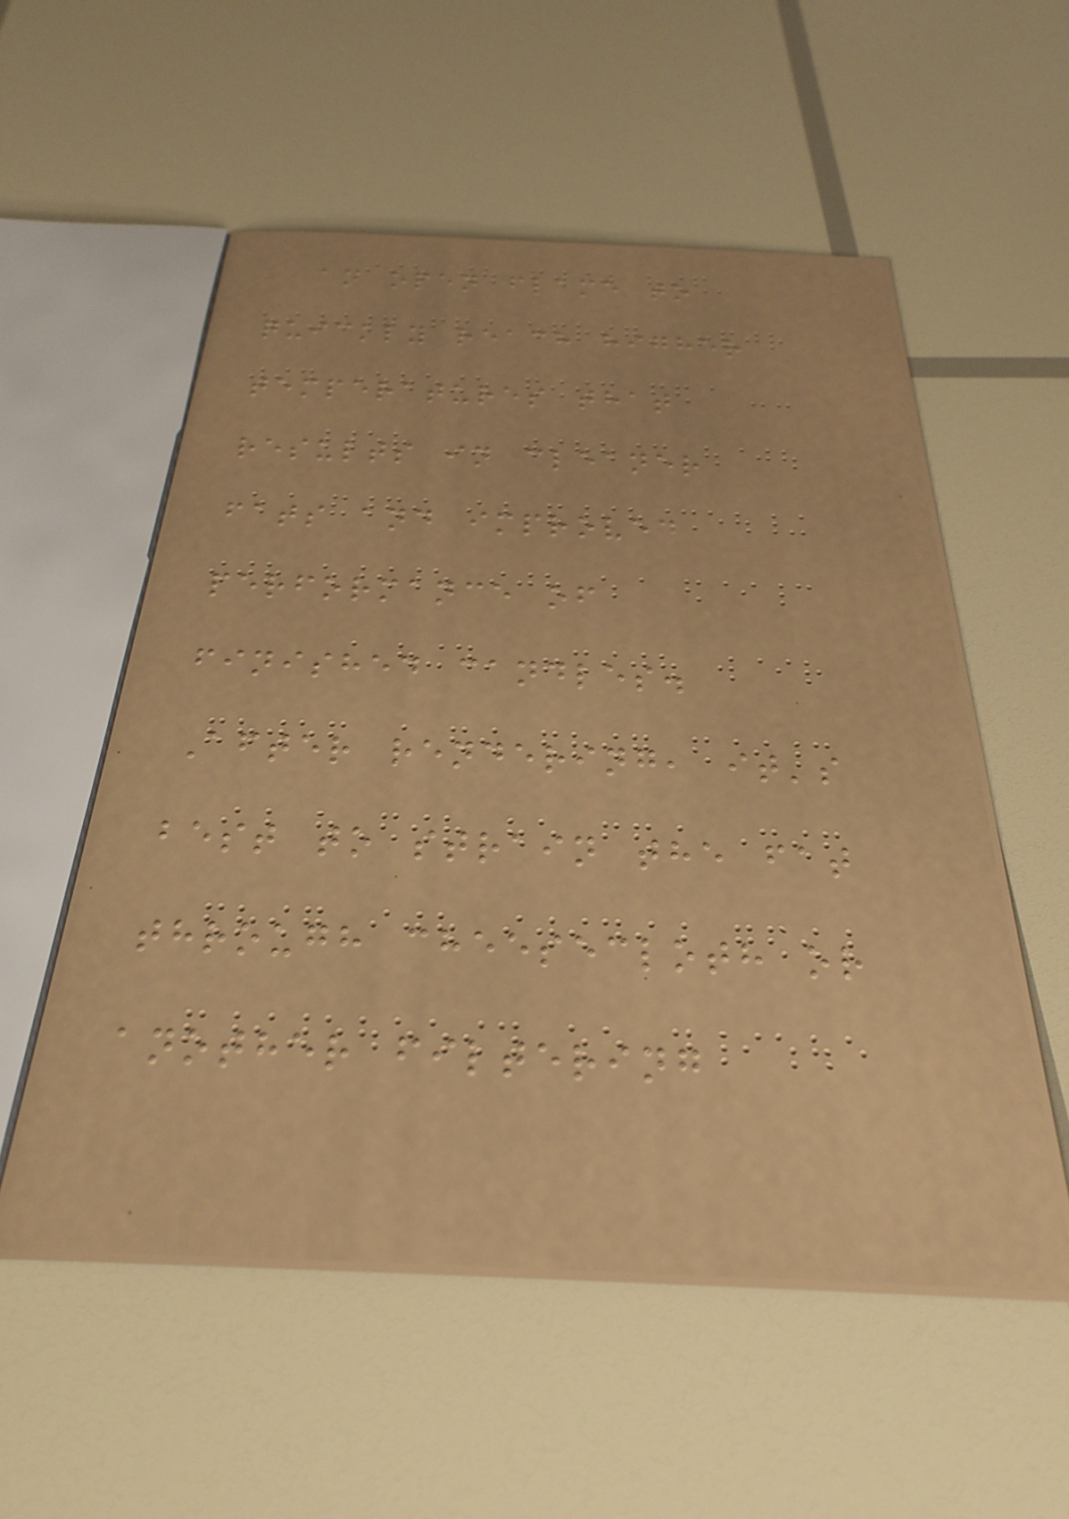an open flame to
quickly reach higher
temperatures that
results in cleaner
fats and improved
performance of
finished candles.
After rendering, it's
best to strain the fat
through cheesecloth or
another filtering
